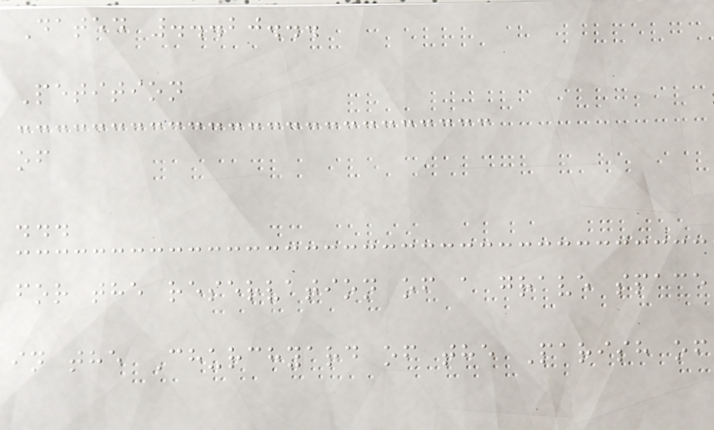Dated ...20...
Petition
of
...
for the reservation of a grave space
in the Churchyard of the Parish of
